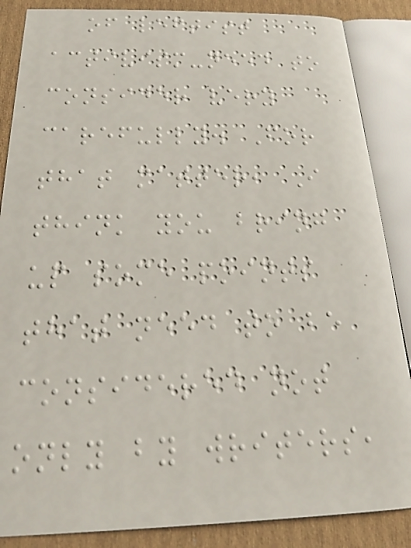of leftist
activism-need to
consider very
carefully. For
that matter, I
think you bring
up some points
that need to be
considered not
only by writers,
